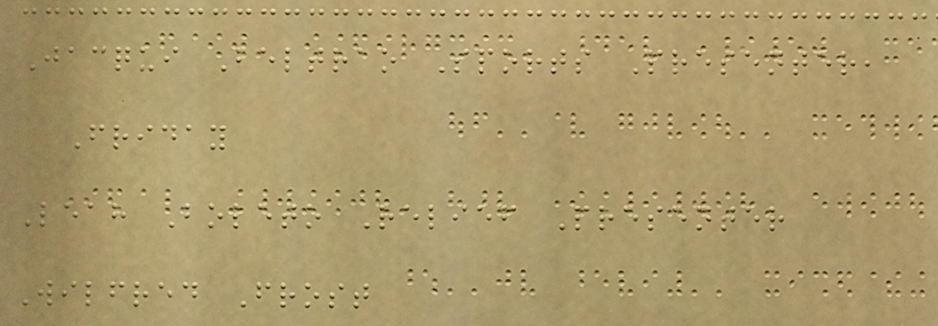Jacqui Beltrao Sports Presenter,
Friday
Leah Boleto Relief Presenter
Wilfred Frost
